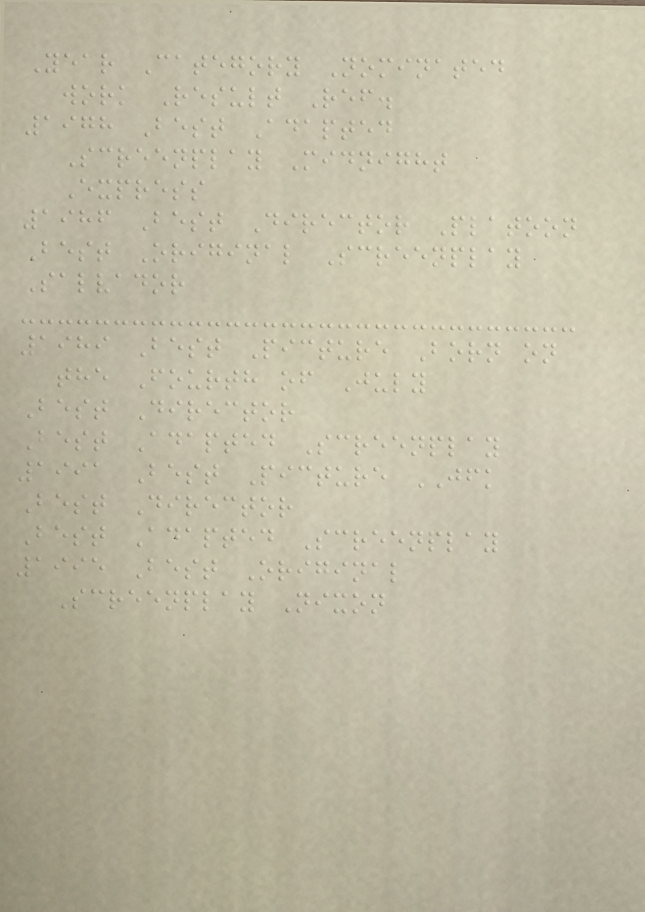Year Category Nominated
work Result Ref.
1978 Best Adapted
Screenplay Midnight
Express
1986 Best Director Platoon
Best Original Screenplay
Salvador
1989 Best Picture Born on
the Fourth of July
Best Director
Best Adapted Screenplay
1991 Best Picture JFK
Best Director
Best Adapted Screenplay
1995 Best Original
Screenplay Nixon
